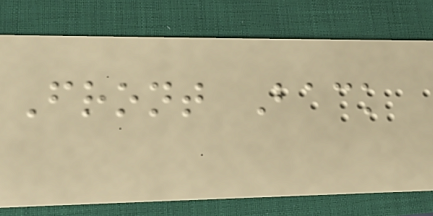Front Back
